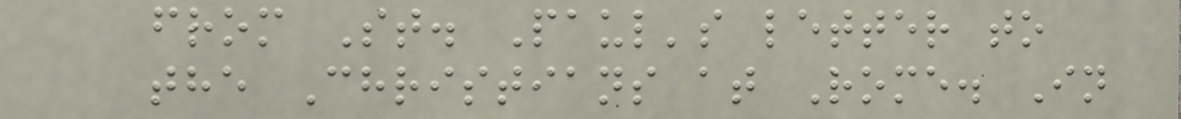from St. Paul's letter to
the Christians at Rome. In
